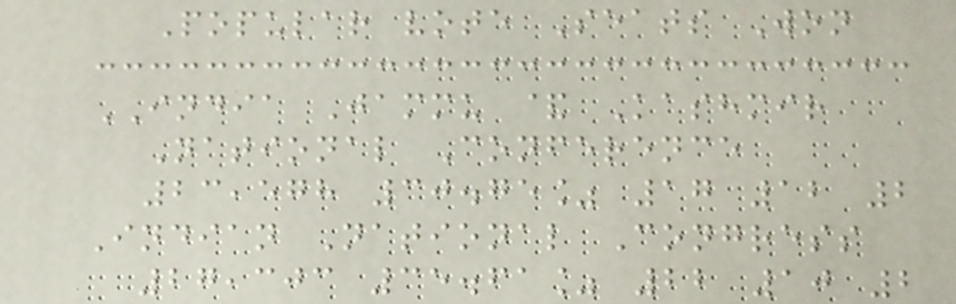Popular vote Seats Won
INDIA Jammu & Kashmir
National Conference
23,578 30.75% 17 12 2
Indian National Congress
27,303 35.61% 22 10 2
